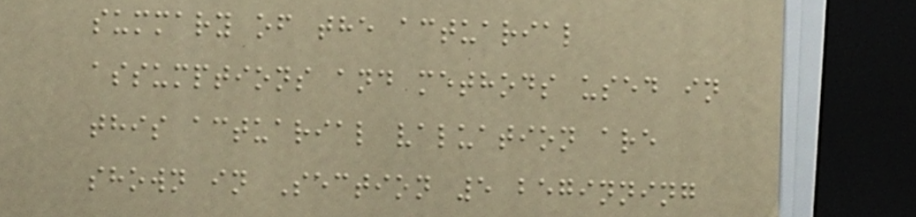summary of the actuarial
assumptions and methods used in
this actuarial valuation are
shown in Section 5 beginning
